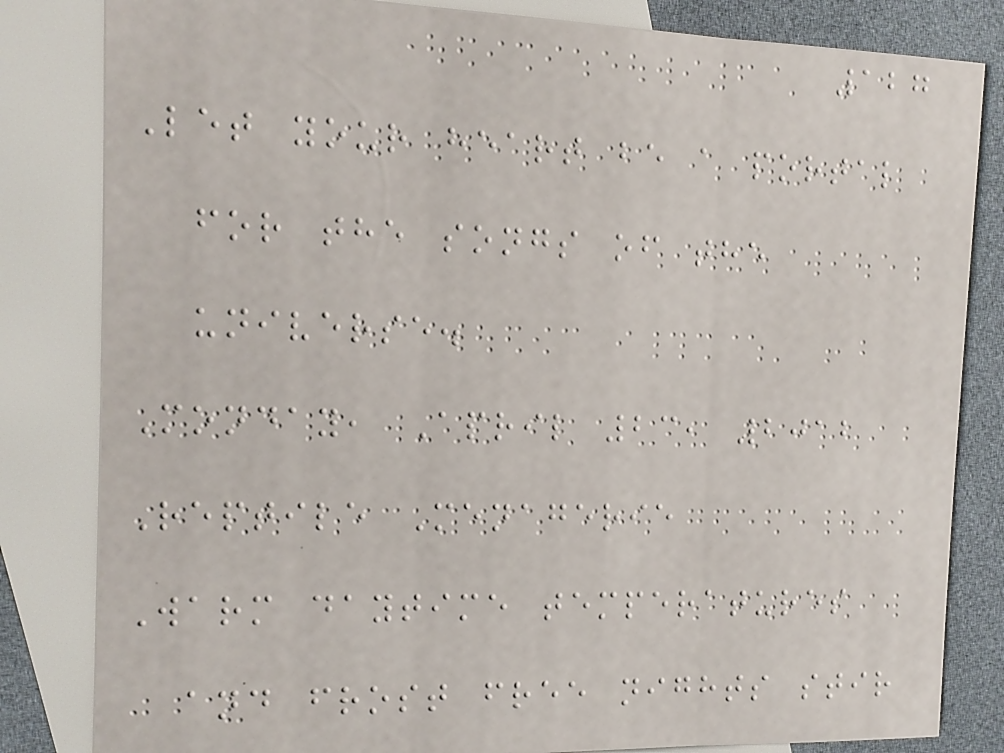127
Let your heart be a portal
for the songs of the
universe.
Monday, April 23, 2012
Reptile Menagerie
Warm daytime temperatures
and frost free nights stir
